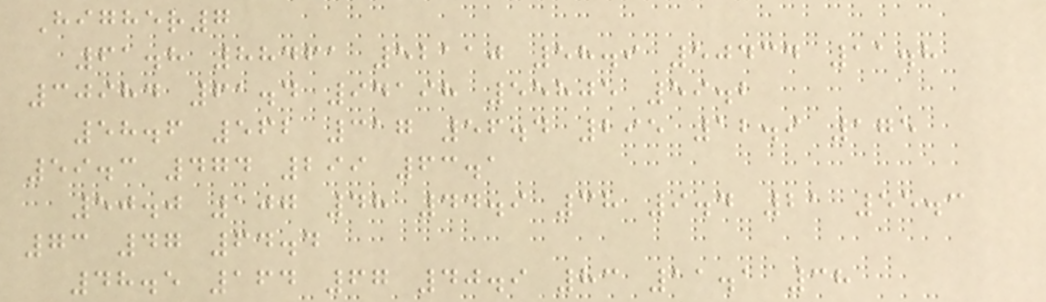Higher7
61.8 88461 52110 58.9 50434 11.8
30984 61.4 94198 55805 59.2
58.6 562 317 56.4 295 12.9 175
59.3 474 299 63.1
50.0 107 48 44.9 38 9.4 21 55.3
73 47 64.4
48.5 164 67 40.9 83 11.1 38
